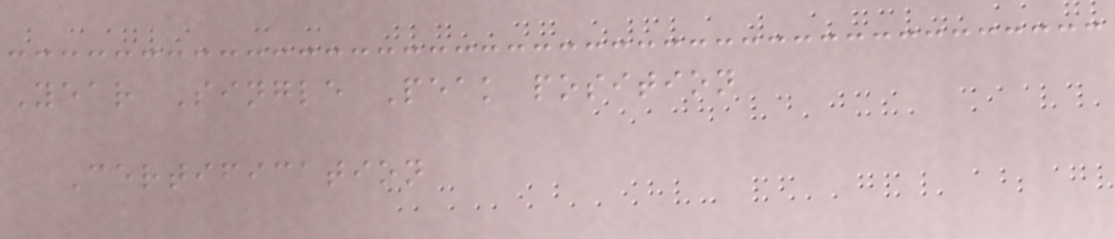Year Single Peak position
Certification
